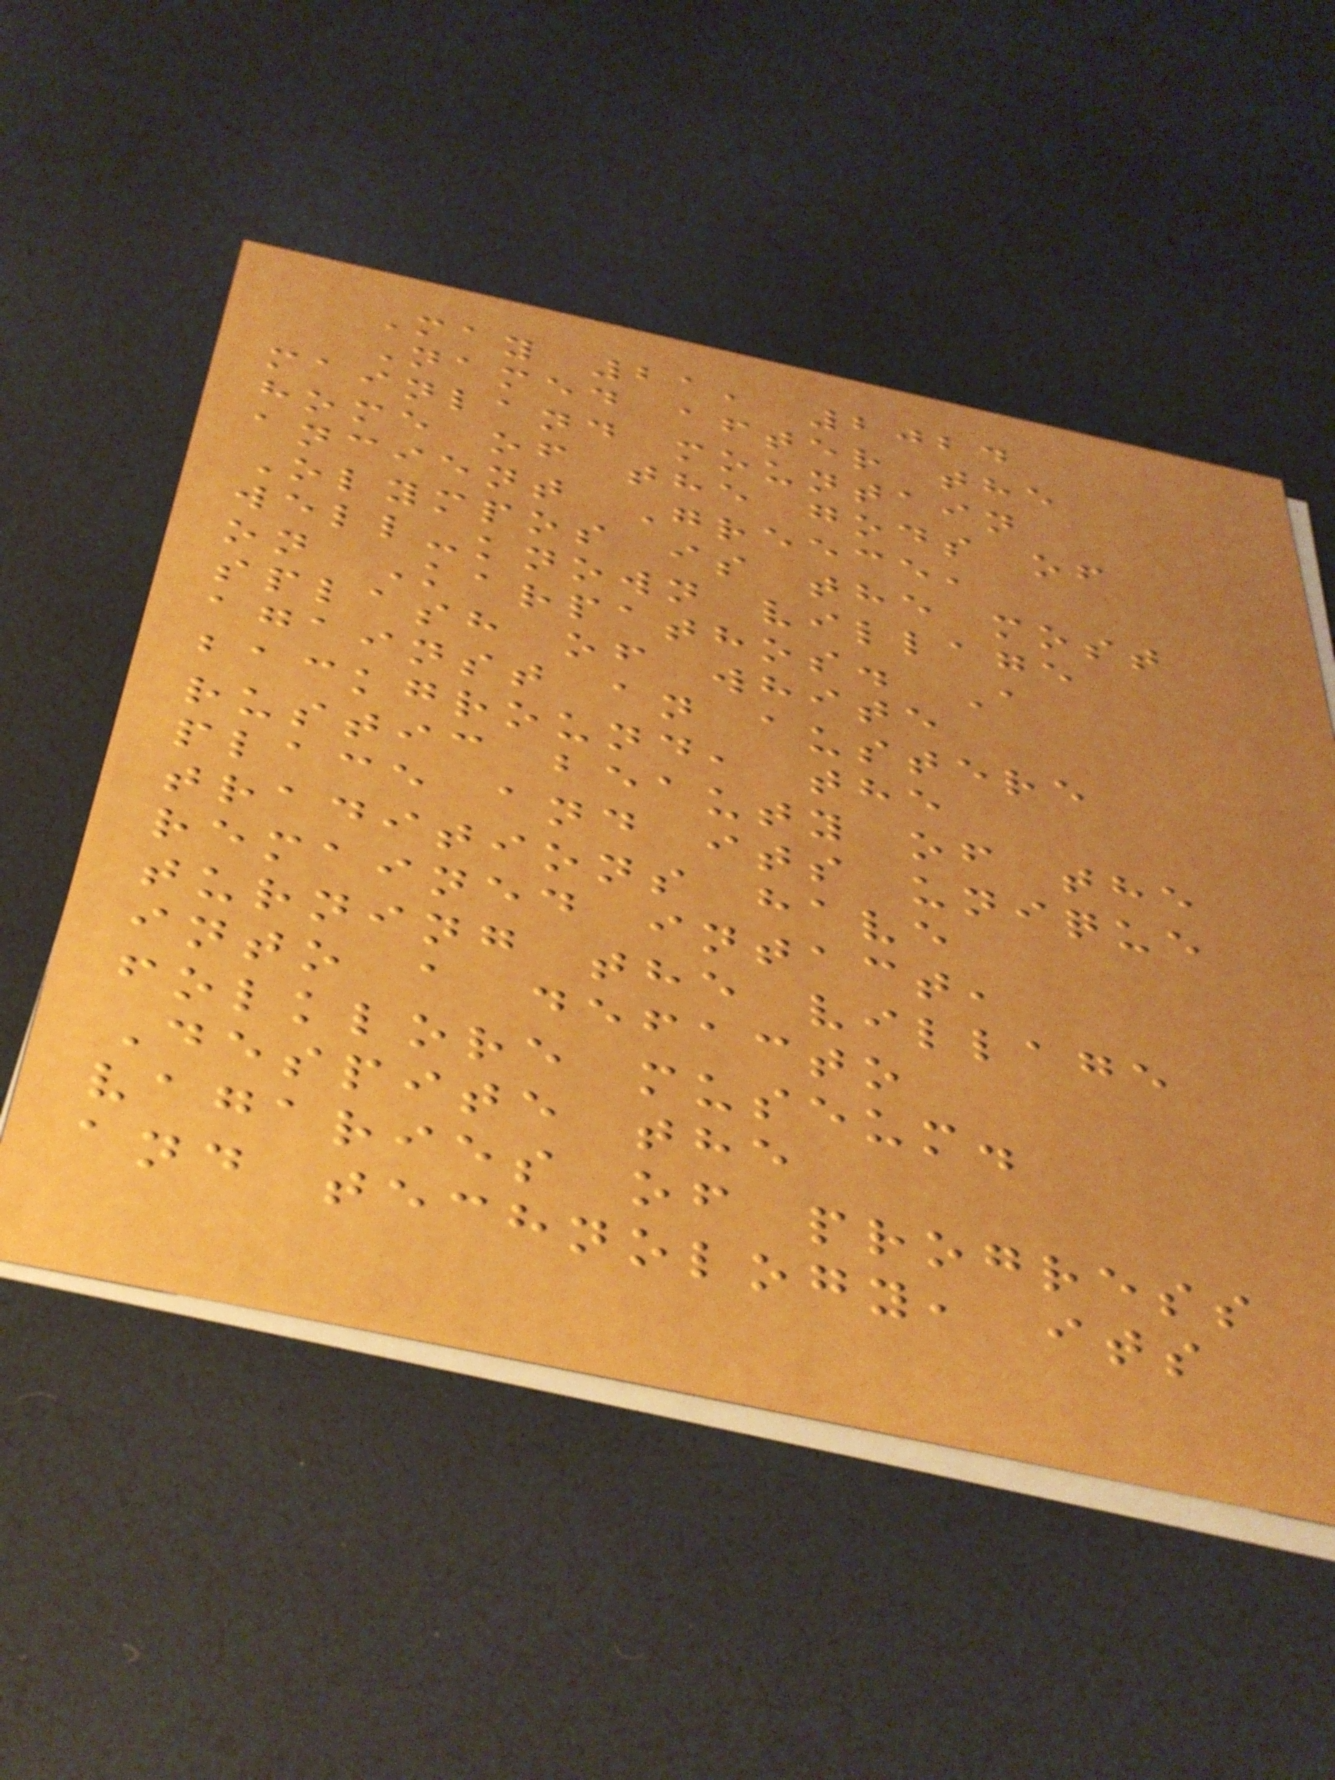May 21, 2024
Named after the
mainland mountain
home of the gods of
ancient Greece,
Olympos is the most
well-known village
on Karpathos. A
splash of white
against an austere
background, the
rustic beauty of the
place and its unique
traditions have
remained intact,
turning the village
into a defacto
folklore museum.
Despite the
vagaries of progress
and technology, its
